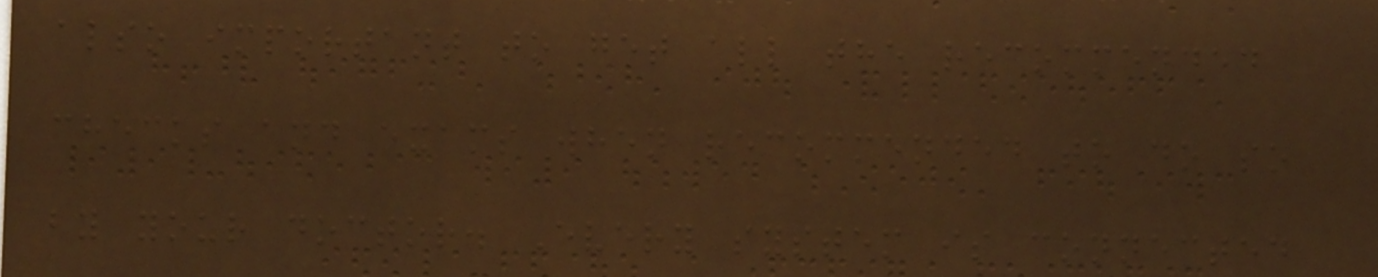also important to get all the recommended
checks and exams when recommended to do so
by your doctor. Every system is connected
